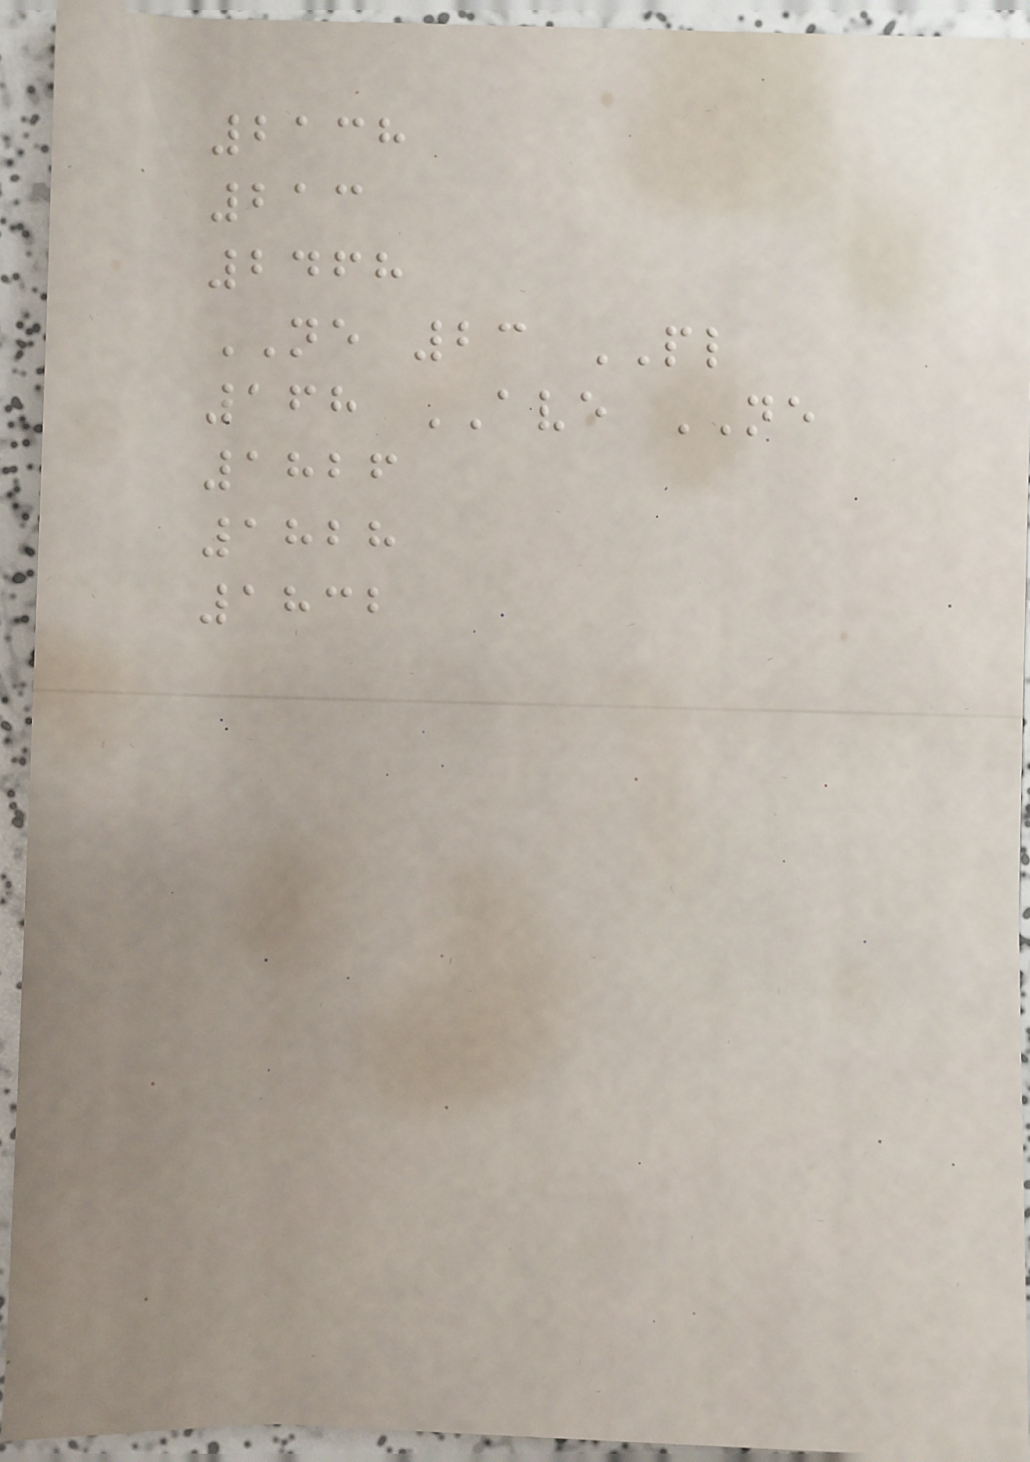2138
213
2468
NE 23 PL
168 AVE NE
1826
1828
1832
